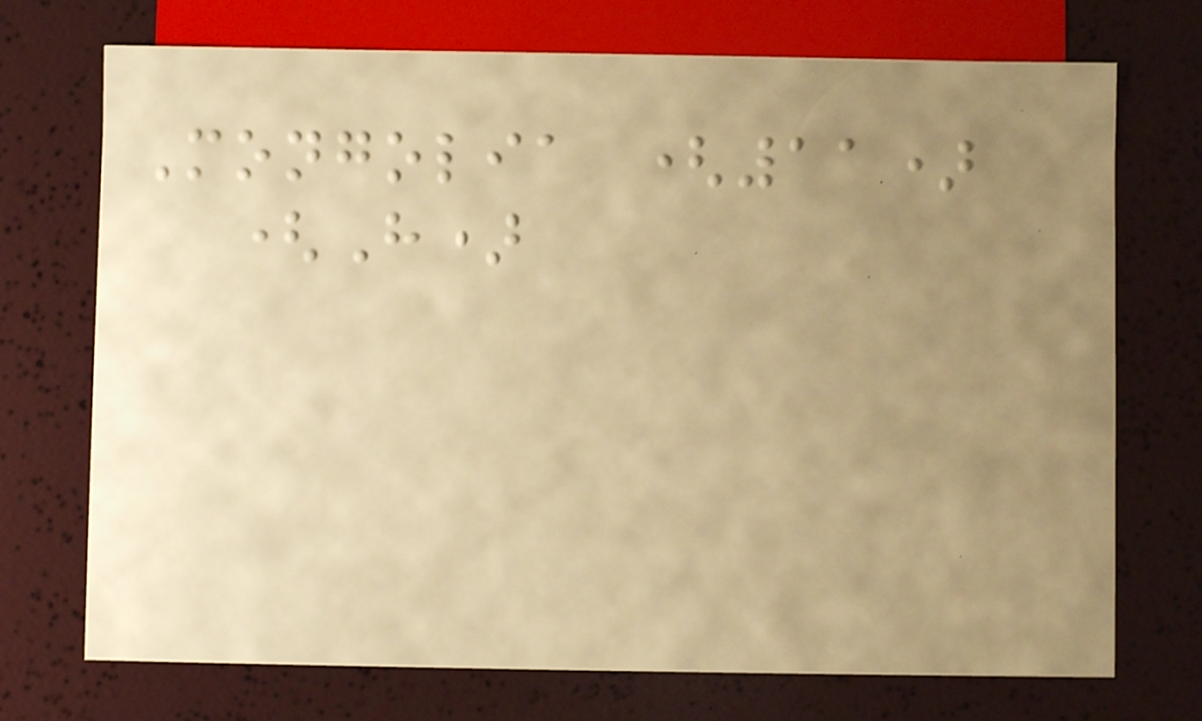Mongolia (11)
(H)
